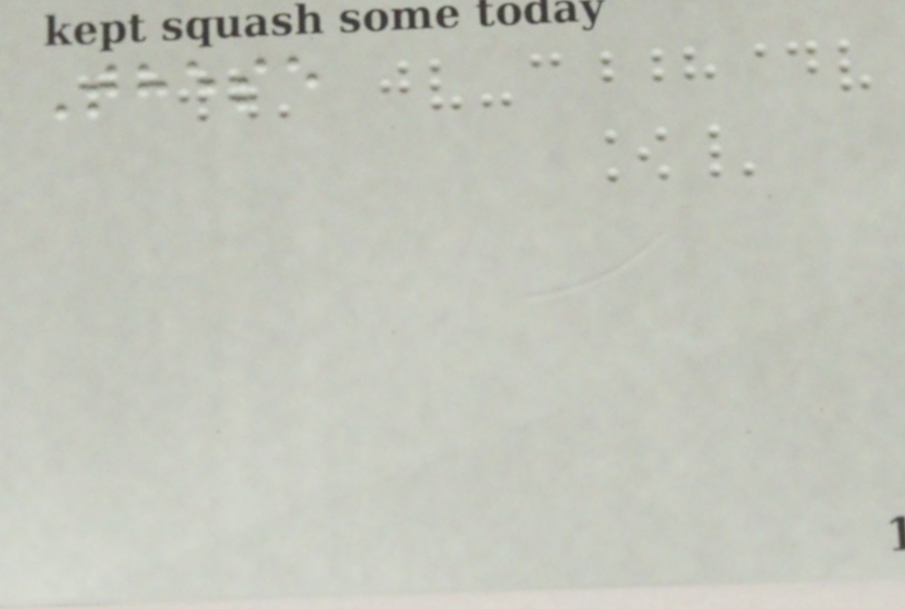These
